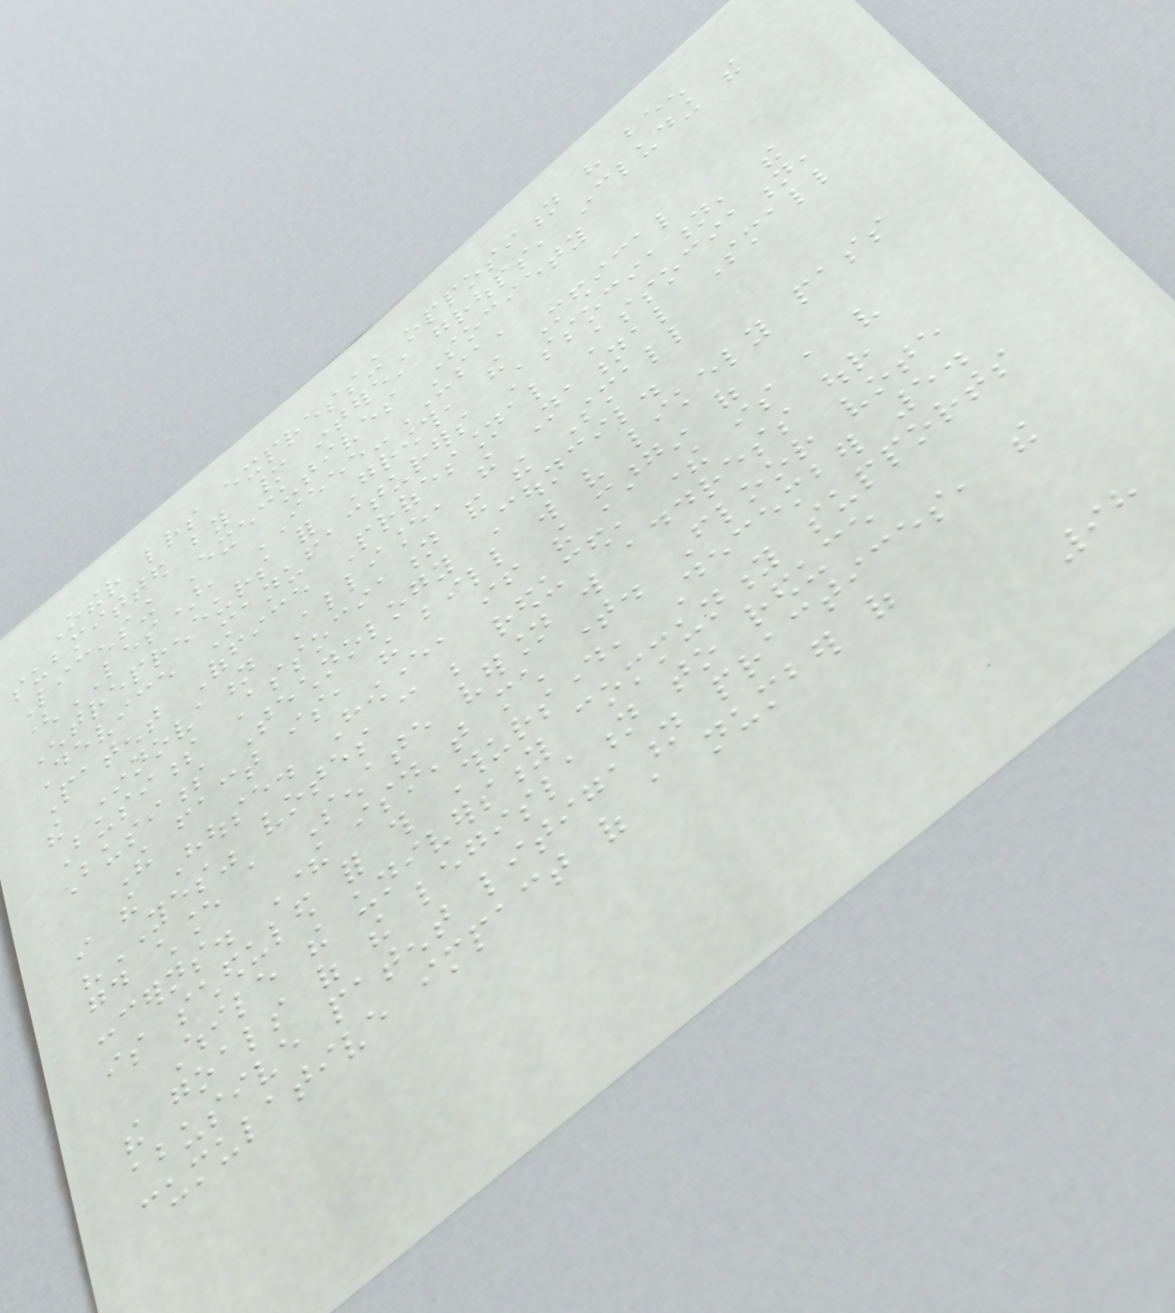Other letters expressing opposition have been
submitted by many interest groups, including the
Licensing Executives Society
(LES), IEEE-USA,
Entrepreneurs for Growth, the Medical
Device Manufacturers Association, the
Patent Office Professional Association,
the Innovation Alliance, the National Small
Business Association and the Small
Business Technology Council.
The fact is, the bill will very likely pass
in the House. However, if the margin of
"YES" votes can be reduced, there is a very
good chance a Senate version will address our
concerns. There isn't much time. Floor vote
is scheduled for this Thursday, December 5.
While the university community supports
the goals of the legislation to reduce
abusive patent litigation practices, the
cumulative impact of a number of
98
